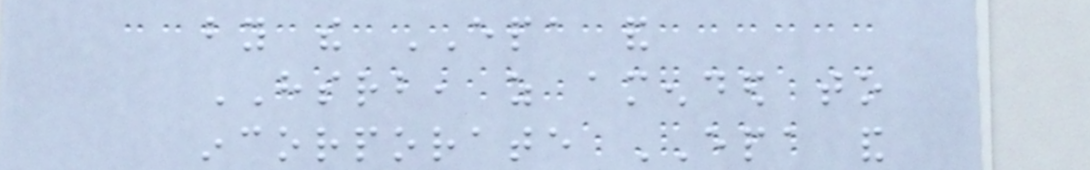by the EPA and
HSRB, as amended to
incorporate EPA and
